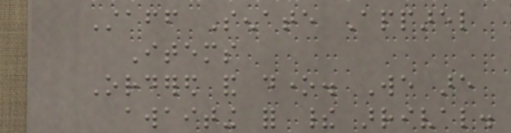Staff Senate Apparel
Items
Ordered and done. We are
awaiting for their arrival.
